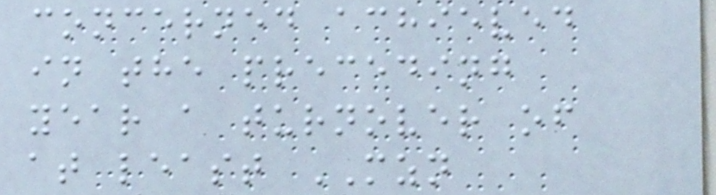concerned achieved
in the preceding
year a turnover of
at least MZN
